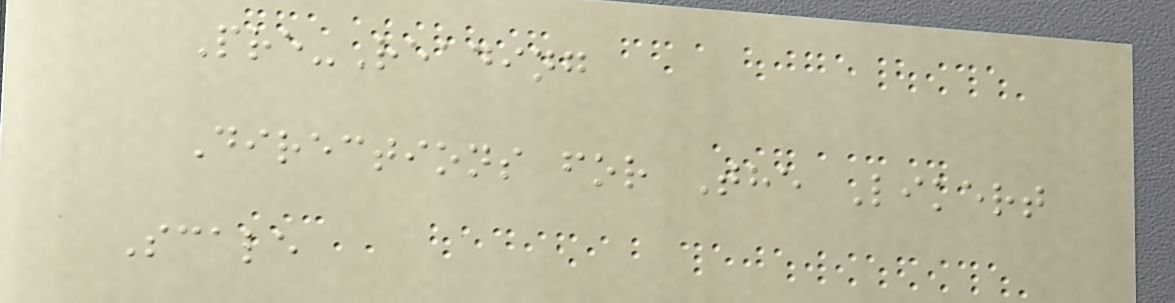Pre-Reading
Directions for The Likert
Scale
